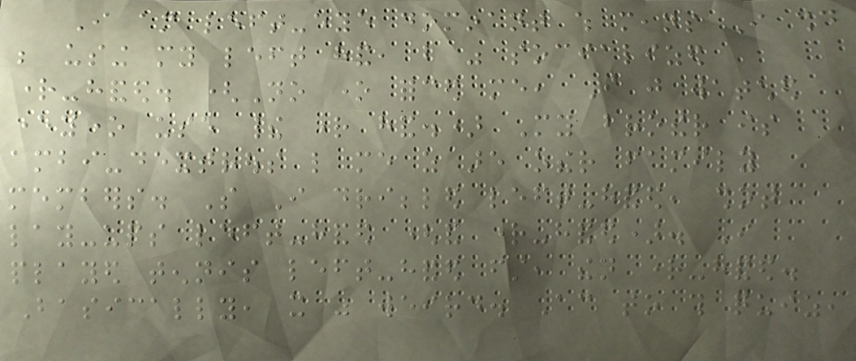I am left-eye dominant which means I should
be using my left hand, but was socialized
right-handed. (No one forced me, I just watched
everyone use their right hand.) My brother is
ambi-dextrous like me as are other family
members. So I dribbled left-handed, shot
lay-ups left-handed (and right-handed). I
played tennis left-handed first, then right-handed.
Basically, it was weird. According to this quiz,
